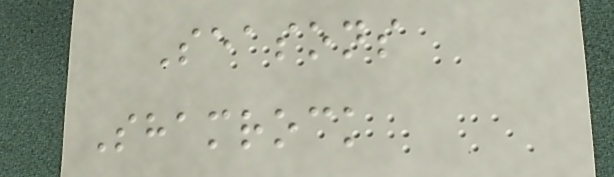Seasons
Shamrock
